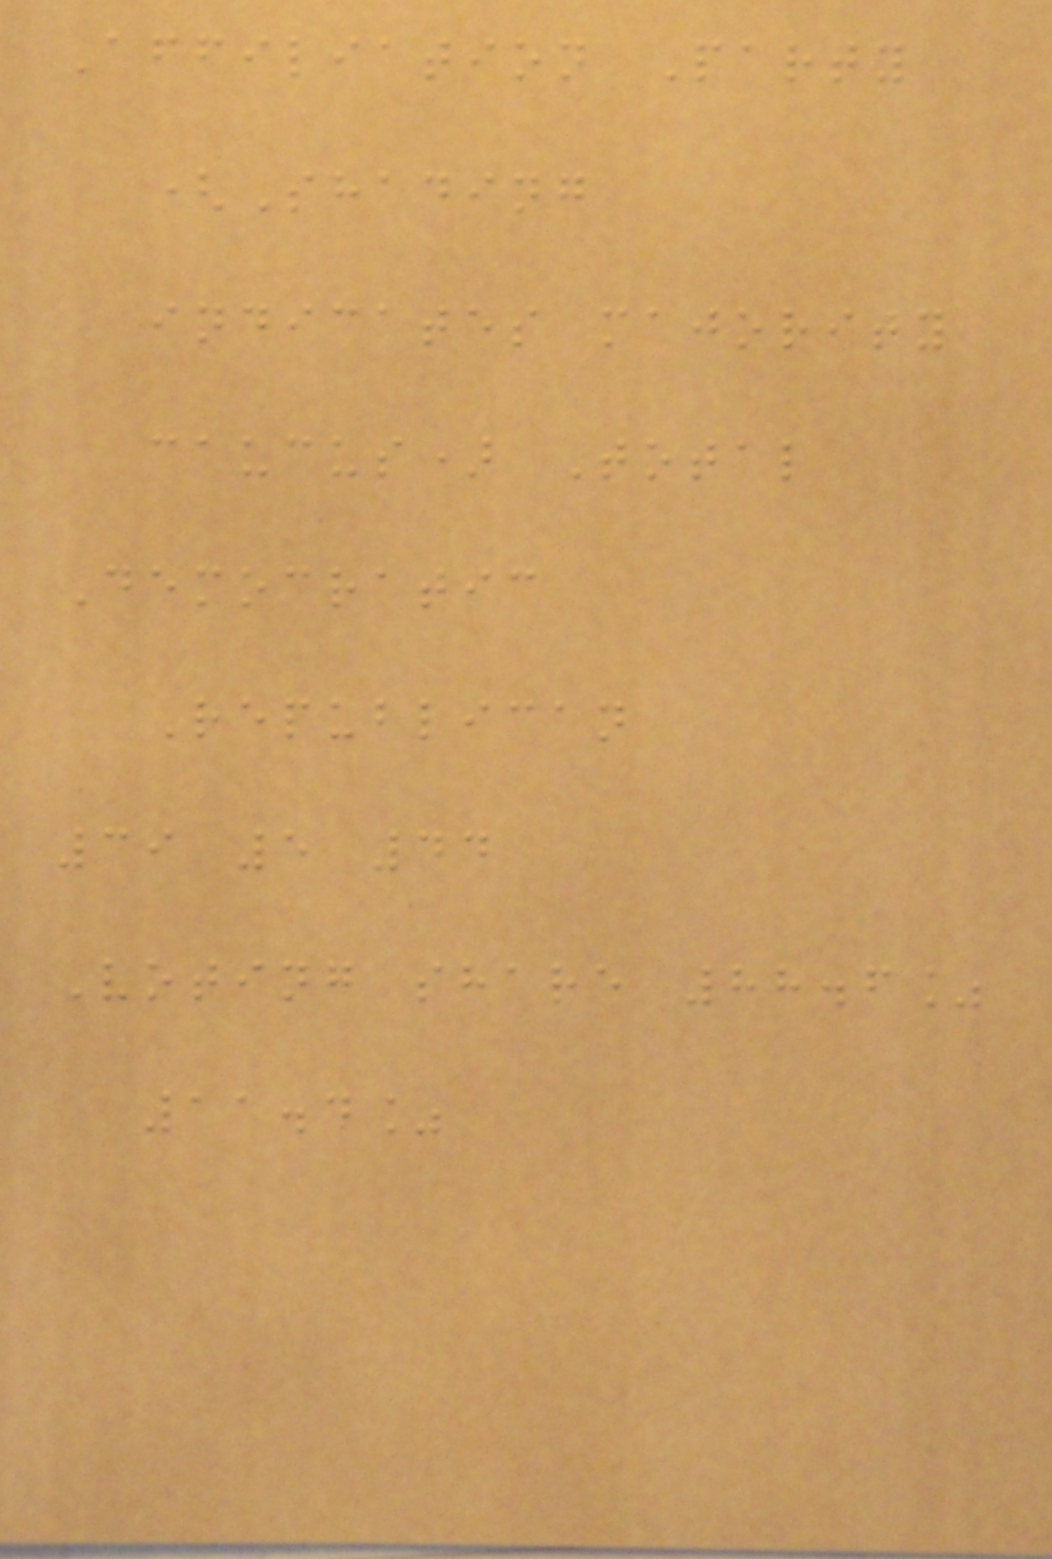Affiliation Party
(Shading
indicates majority
caucus) Total
Democratic
Republican
39 5 44
Voting share 88.6%
11.4%
